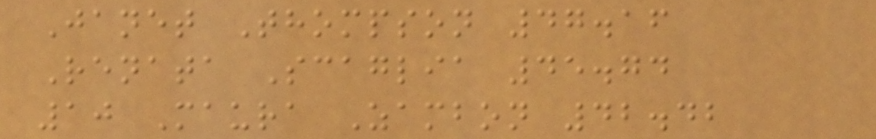Janet Thompson 47.16
Renata Scaglia 45.74
10 Maura Zambon 42.42
